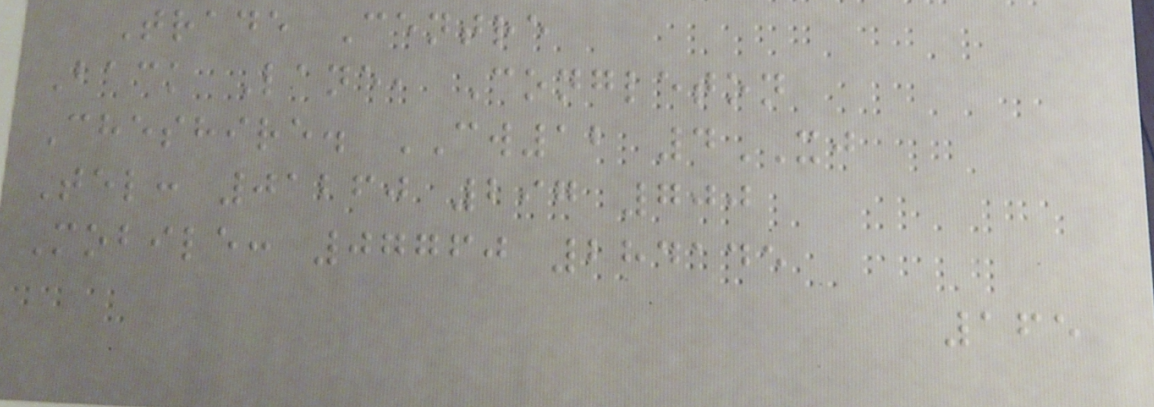Trade Centre
Back Lane, Congleton
Cheshire. CW12 4XJ
Tel: 01260 297 700
Mobile: 07760 284145
165
